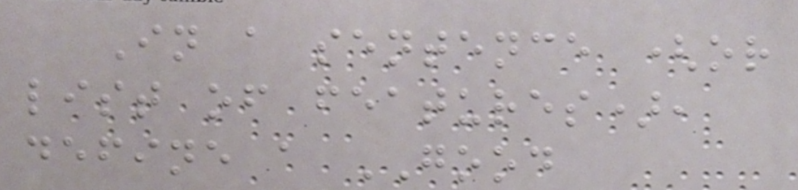In a sentence (or
list of features),
define a GOOD
